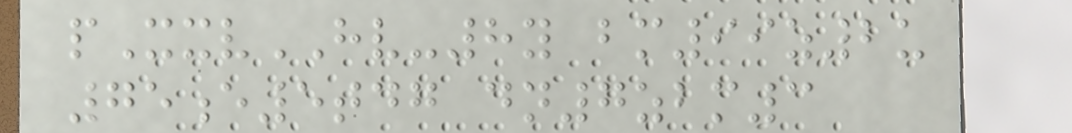pXxvHV-8y bm99z2u
75e5tdg dn7zbm3
